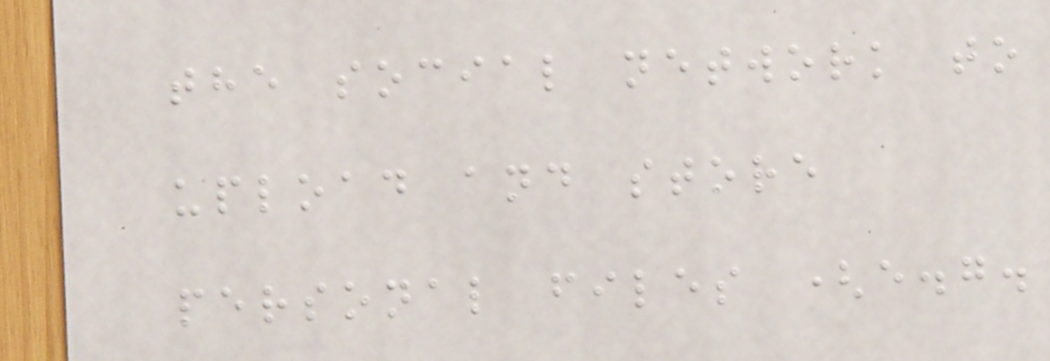the social network to
upload and store
personal files (e.g.
